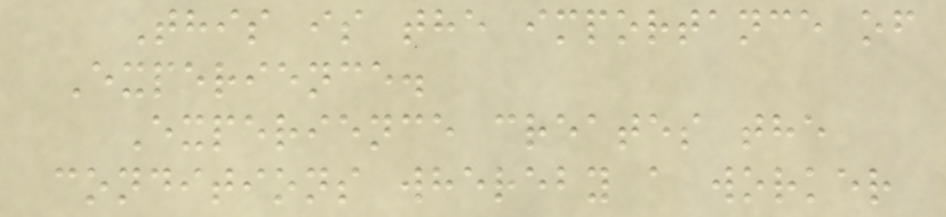This is the importance of
Experience.
Experience creates the
conditions whereby a worker
